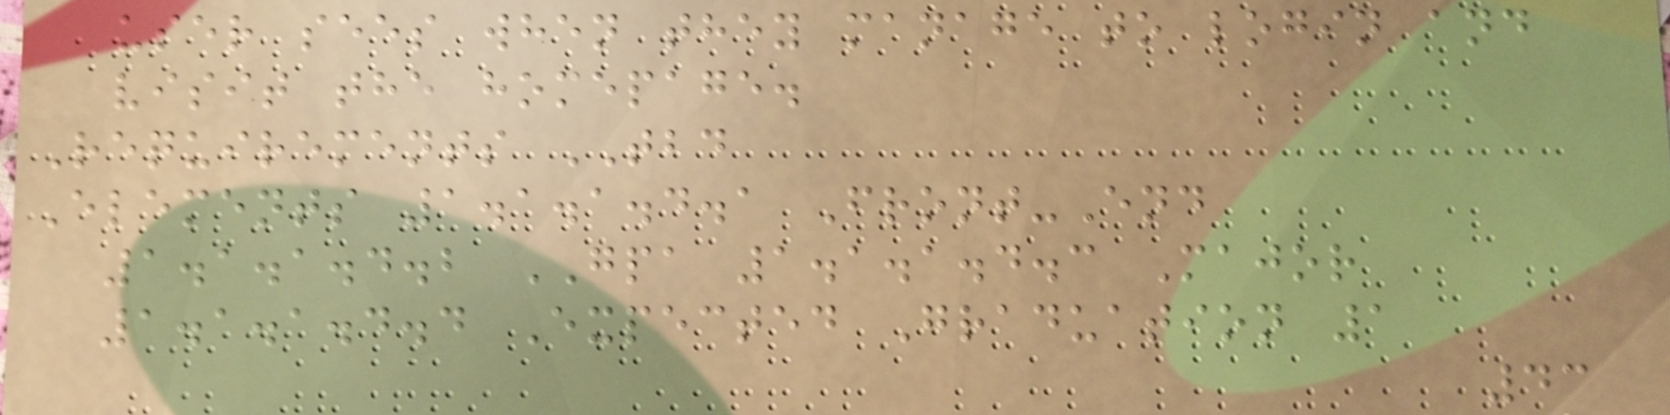user sees when they manage to login and
visit the homepage.
Requirements TBD
Elements 1.1.1.4.1 Front-End
1.1.1.4.2 GPA 1.1.1.4.3 Major
1.1.1.4.4 Expected Graduation 1
43
